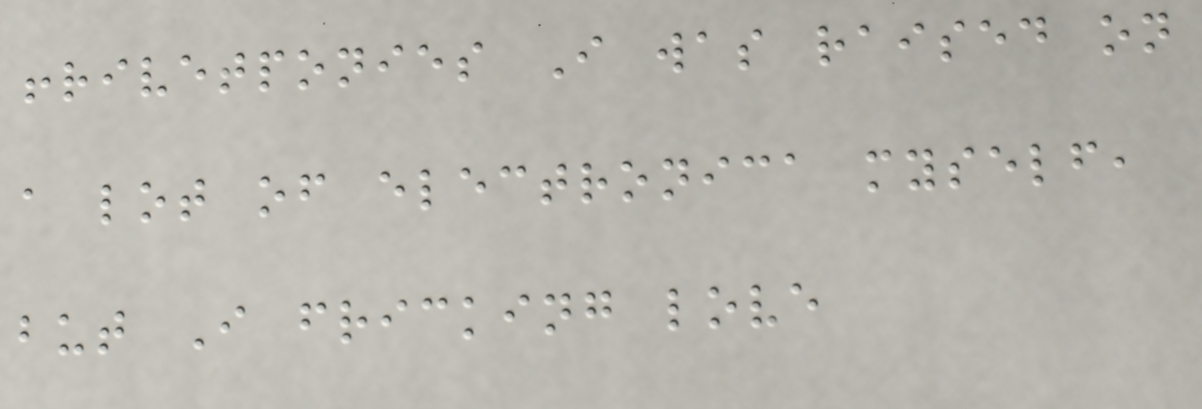!rivetponies I was raised on
a lot of electronica myself,
but I fricking love
